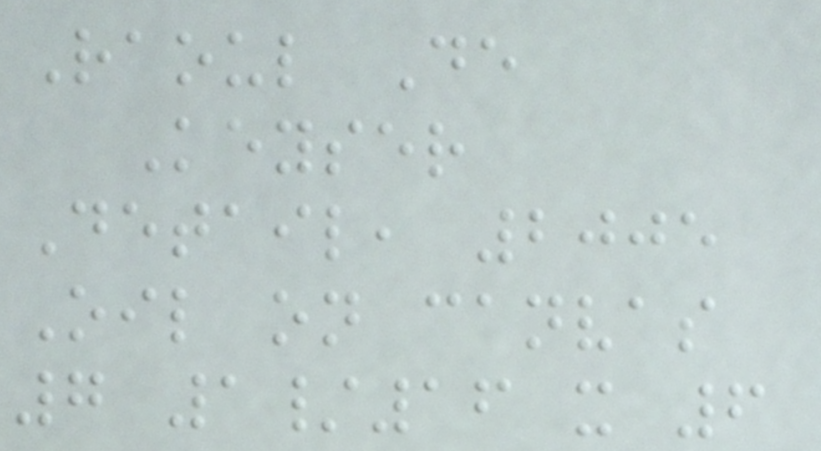Raoul De
Keyser
Detail, 2005
Oil on canvas
7 1/16 x 6
